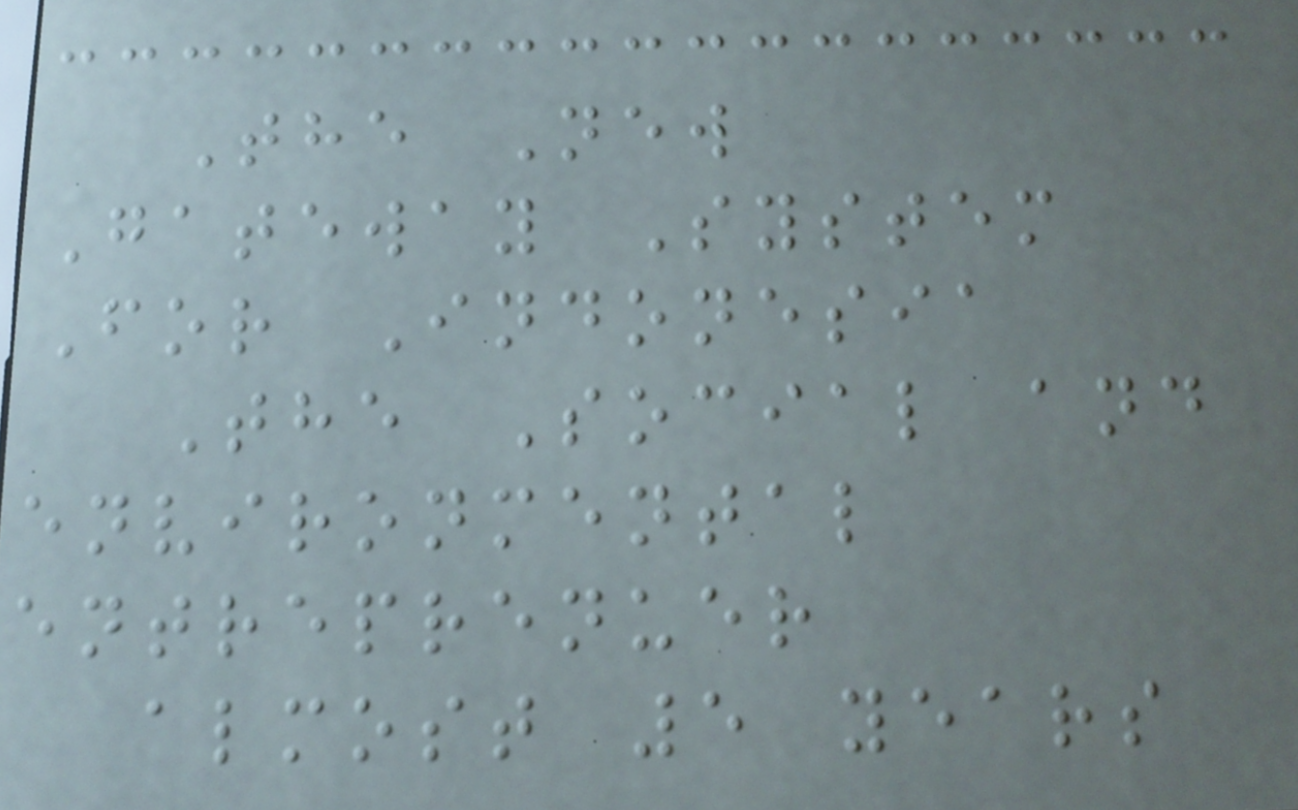The New
Gateway System
For Indonesia
The Social and
environmental
entreprenuer
almost 5 years
